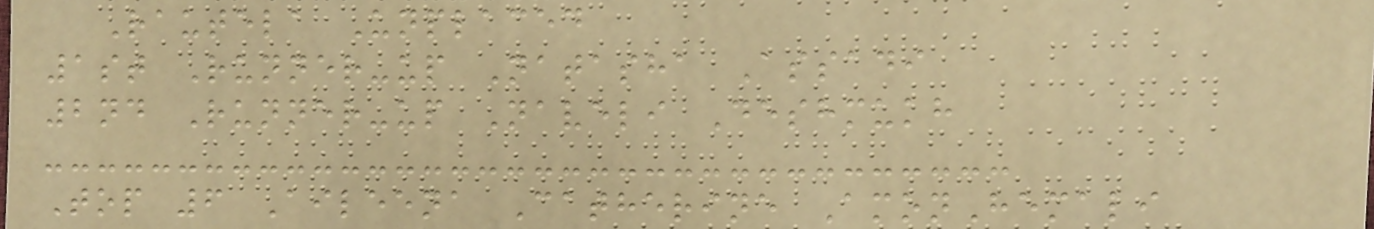Rautela Unplaced
1st Runner-up Natasha Assadi
2nd Runner-up Naveli Deshmukh
Top 6 Aileena Catherine AmonHemali
